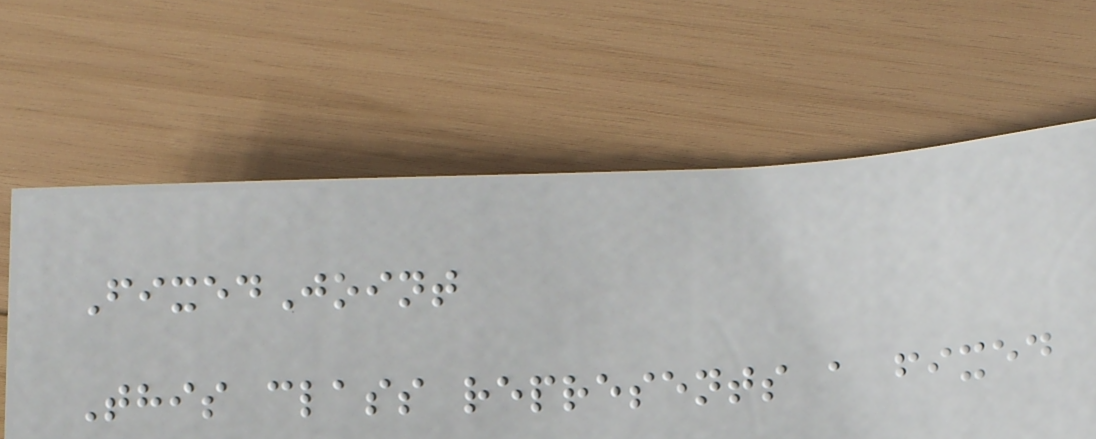FixedJoint
This class represents a fixed
